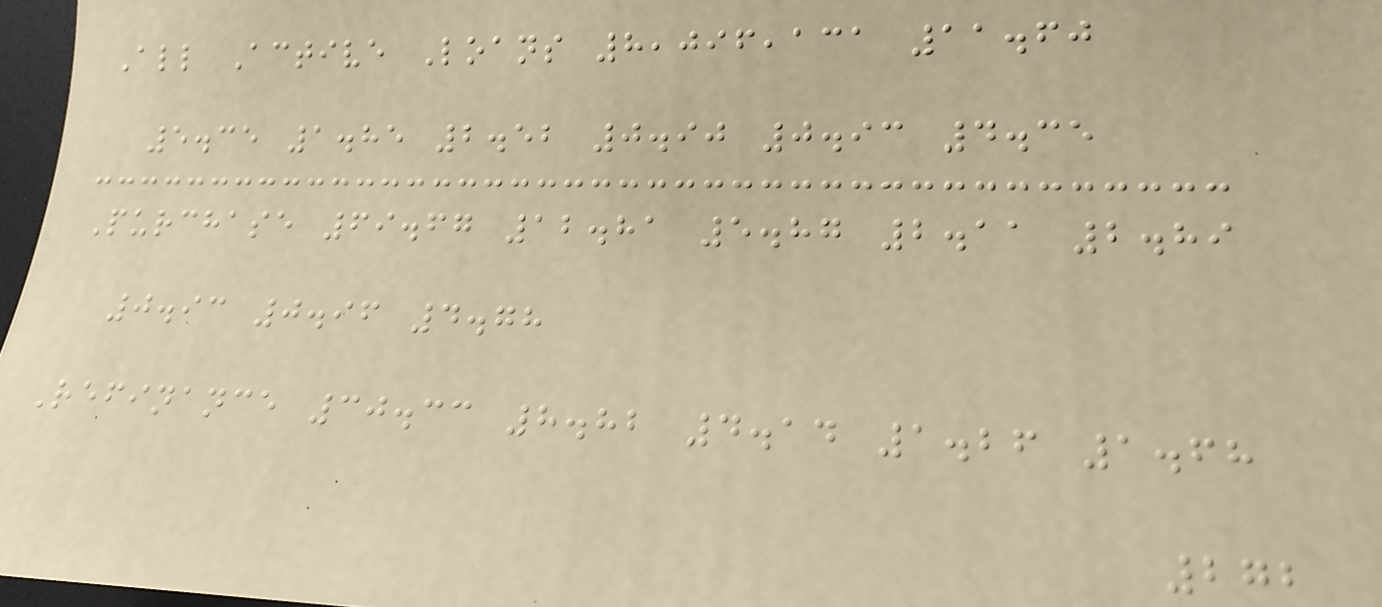All Active Loans 8,096,131 11.60
5.35 1.85 2.52 0.90 0.93 4.35
Purchase 69.67 12.81 5.87 2.11 2.89
0.93 0.96 4.78
Refinance 30.33 8.82 4.14 1.26 1.68
272
